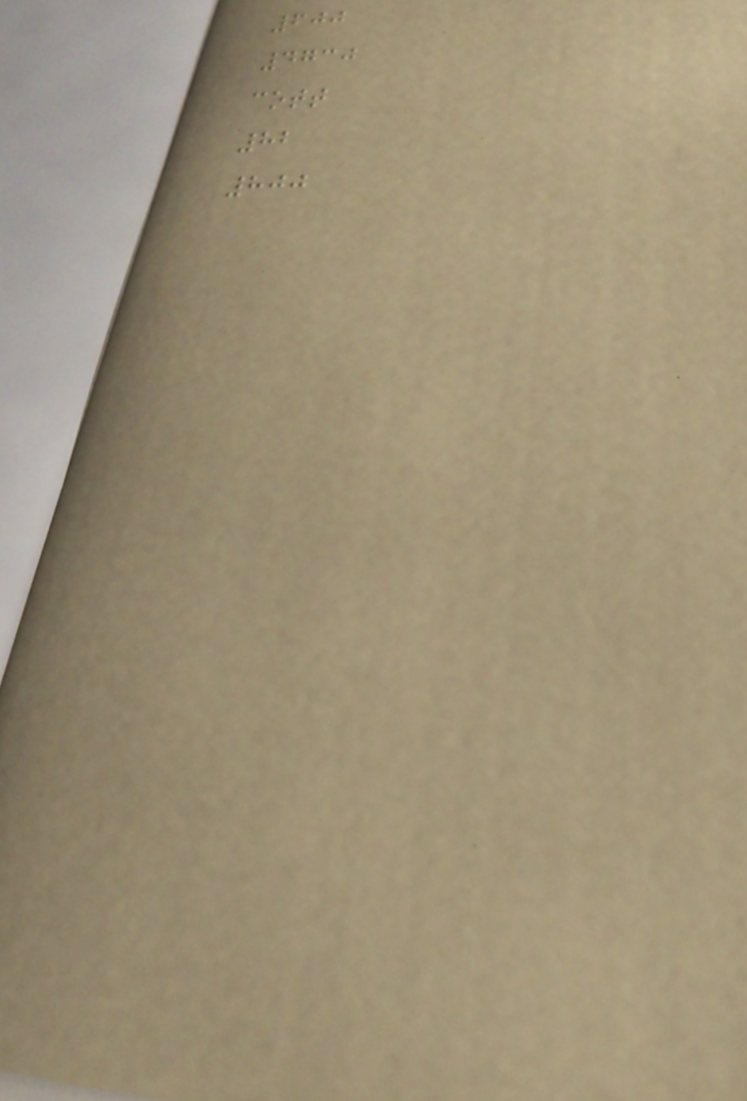600
4730
cott
82
800
